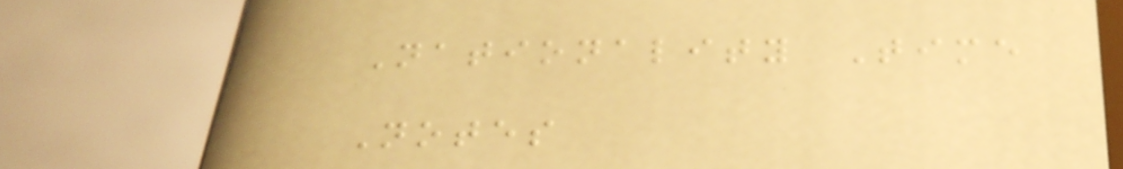Nationality Time
Notes
